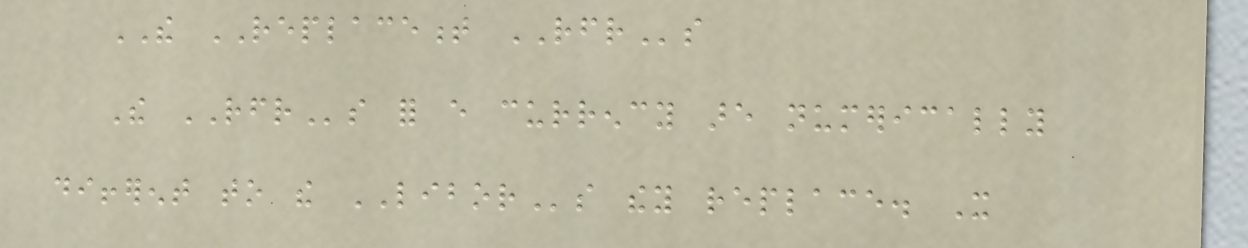THE REPLACEMENT RFRs
The RFRs for every currency are numerically
different to the LIBORs they replace. It
